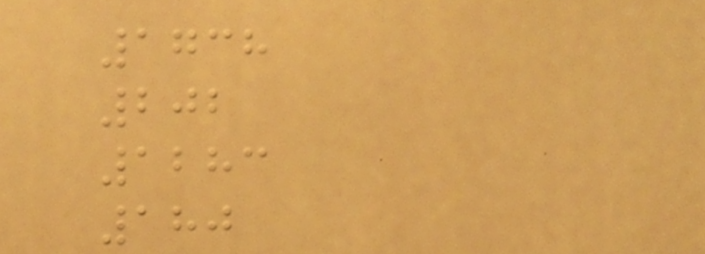1738
202
1283
180
